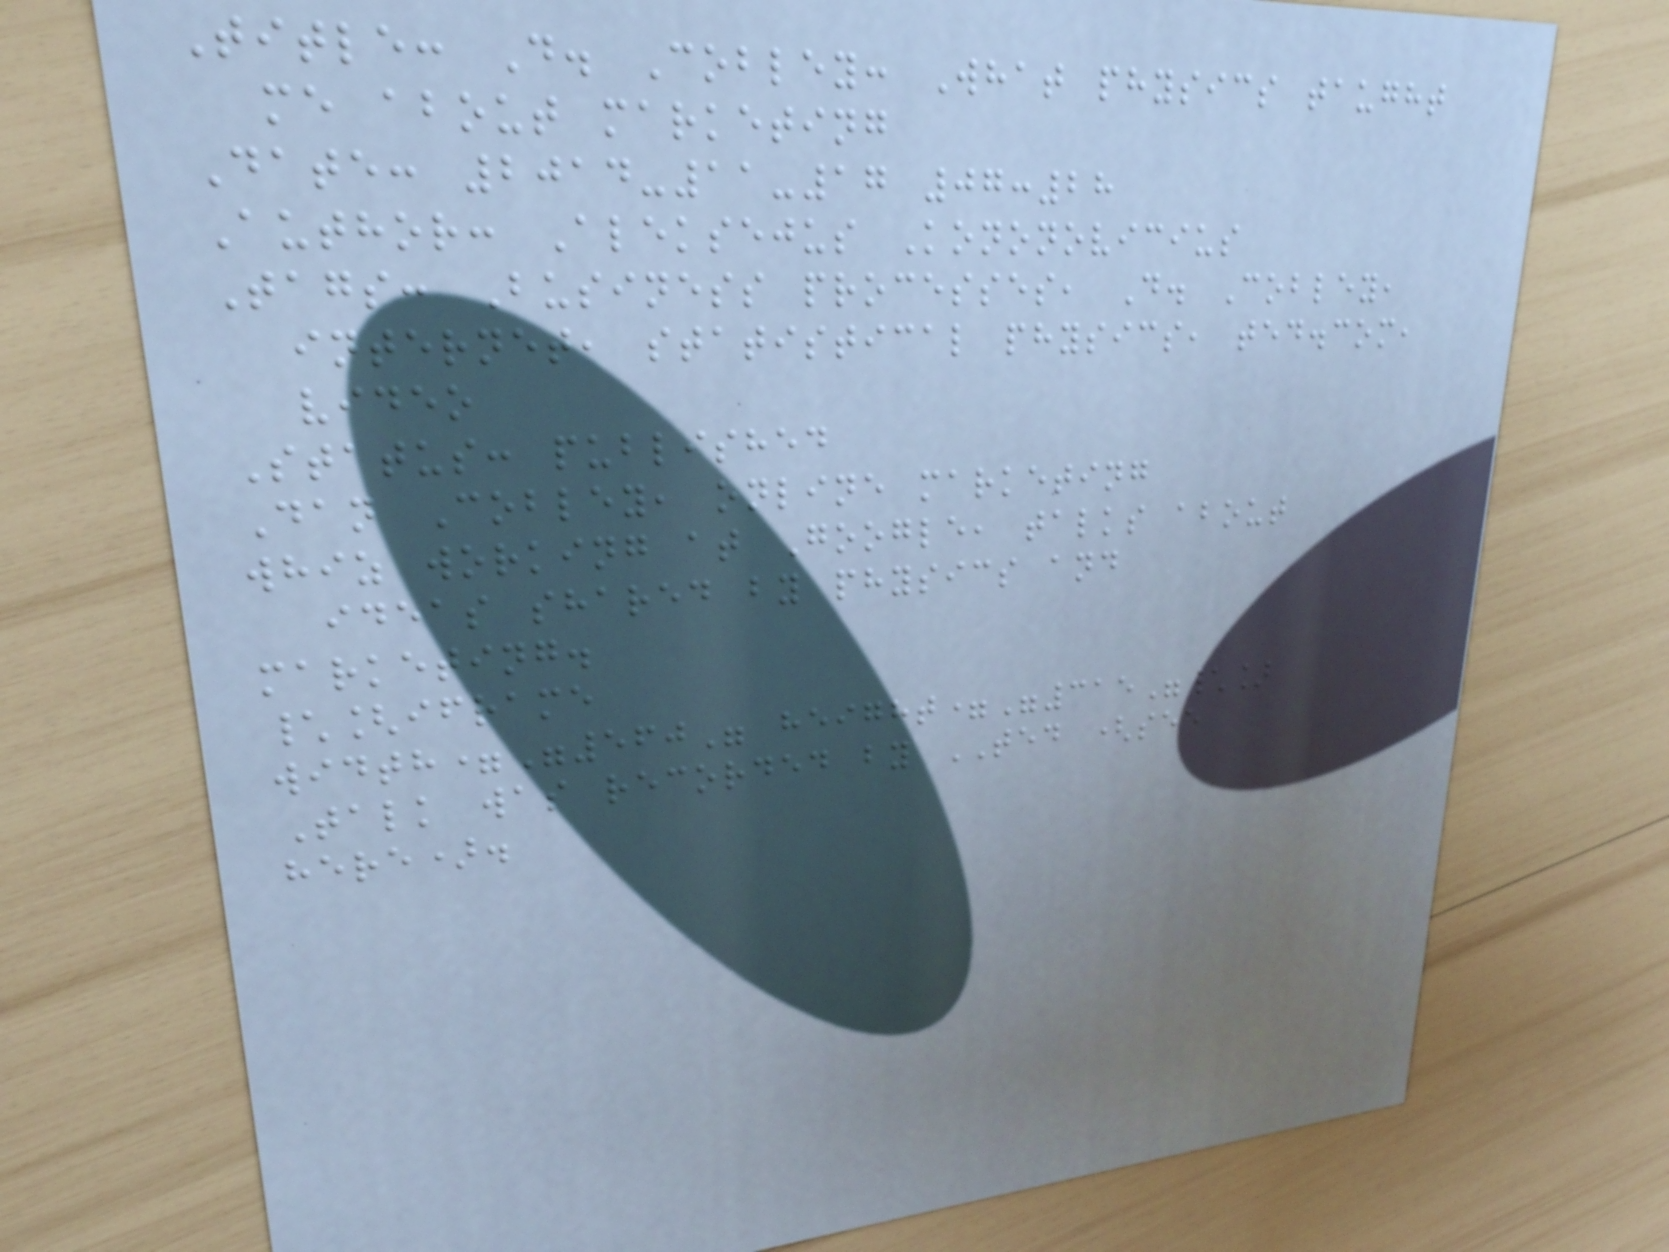Title: D. Cobley: What physics taught
me about marketing
Date: 2014-11-17 07:28
Author: Aleksejus Kononovicius
Tags: Business processes, D. Cobley,
internet, statistical physics, ted.com,
video
Status: published
Dan Cobley, online marketing
whiz working at Google, talks about
ideas shared by physics and
marketing.
\[iframe
width="560" height="315"\]
Talk was recorded by TED (see
here).
